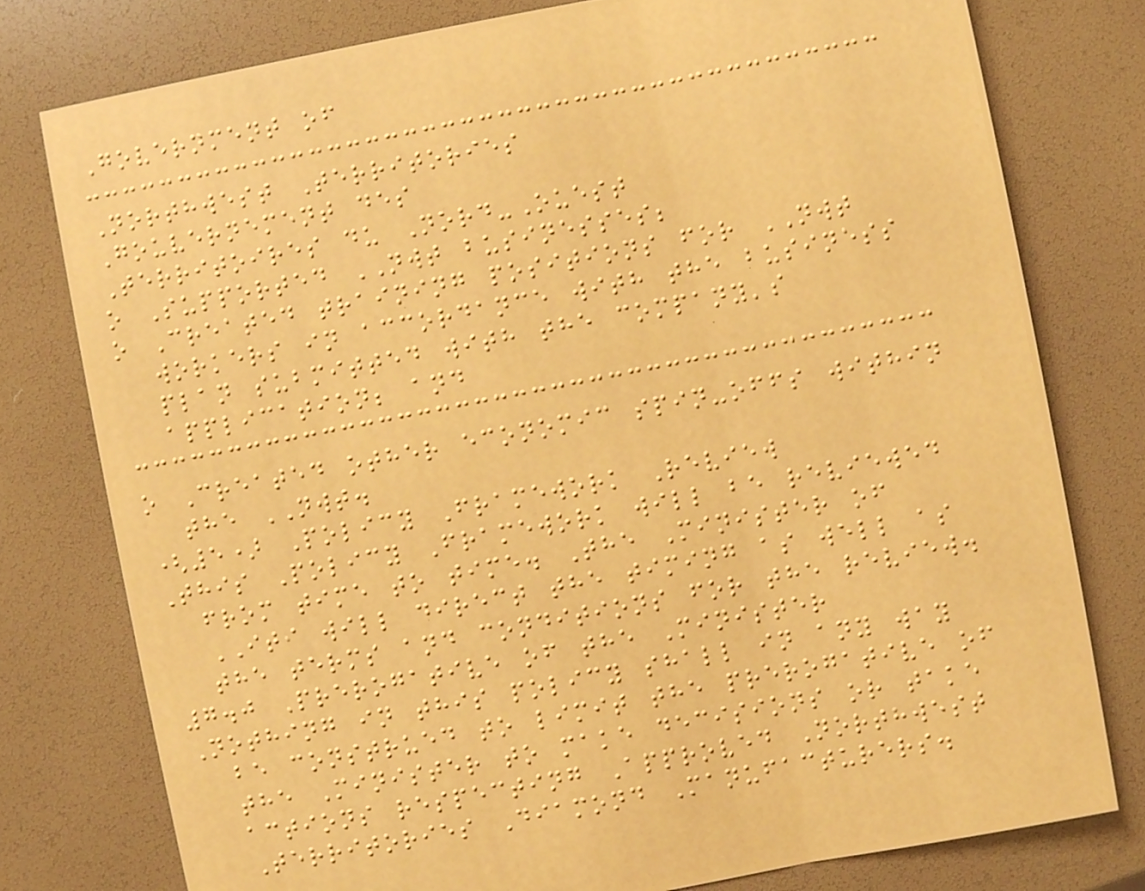Government of
Northwest Territories
Gouvernement des
Territoires du Nord-Ouest
o Supported NWT businesses;
o Created training positions for NWT
workers in accordance with the business
plan submitted with the company's
application; and
o Created other economic spin-offs within
the NWT.
(5) Policy Framework Review
This Policy Framework will be reviewed
from time to time. The Minister of
ITI will direct the timing as well as
the terms and conditions for the review.
7.0 Prerogative of the Minister
Nothing in this policy shall in any way
be construed to limit the prerogative of
the Minister to make decisions or take
actions respecting Approved Northwest
Territories Diamond Manufacturers.
